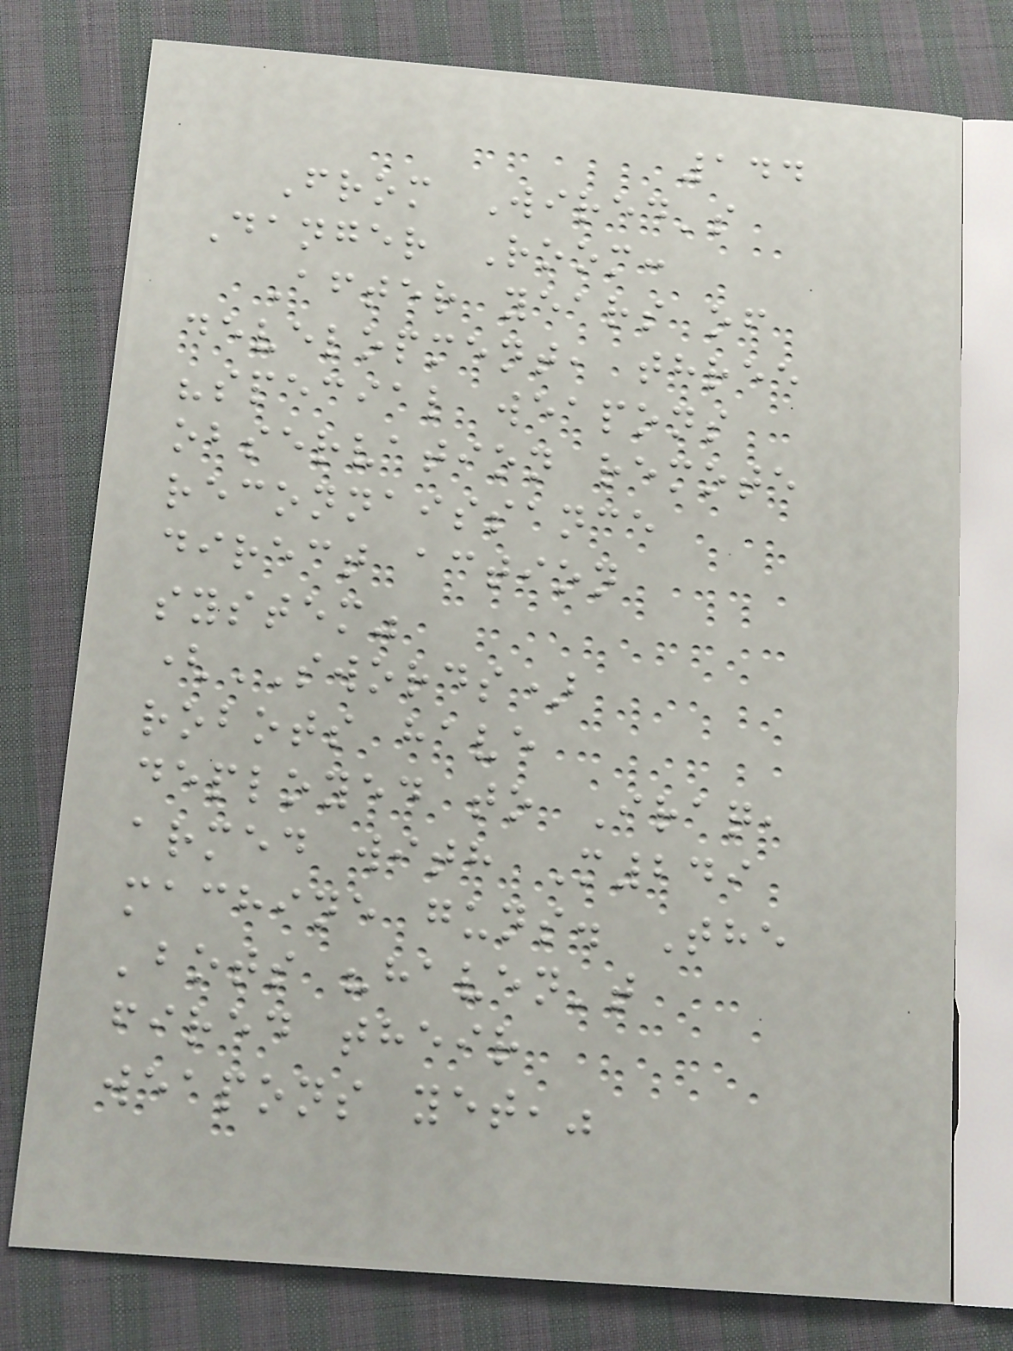144
From Wired's
Danger Room:
After years of
development, three
"special weapons
observation remote
reconnaissance
direct action
system"
(SWORDS)
robots have
deployed to Iraq,
armed with M249
machine guns. The
'bots "haven't
fired their
weapons yet,"
